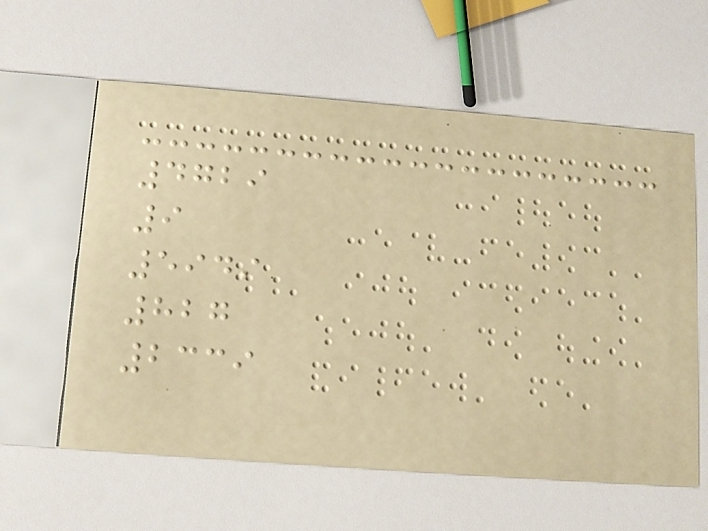4729
9
5949
827
2339
